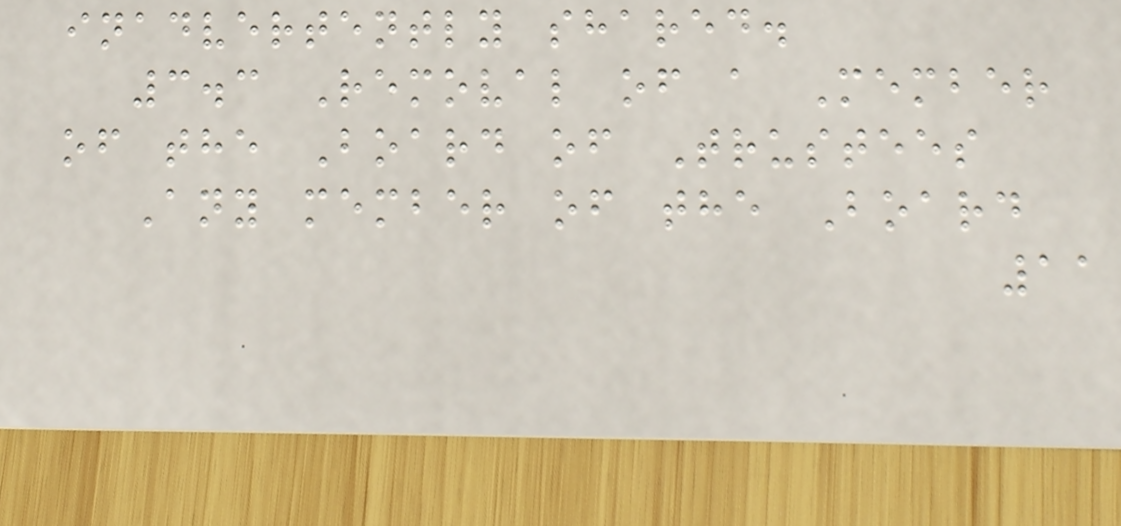inadvertently shared.
3.3 Removal of a Member
of the Board of Trustees
Any member of the Board
11
